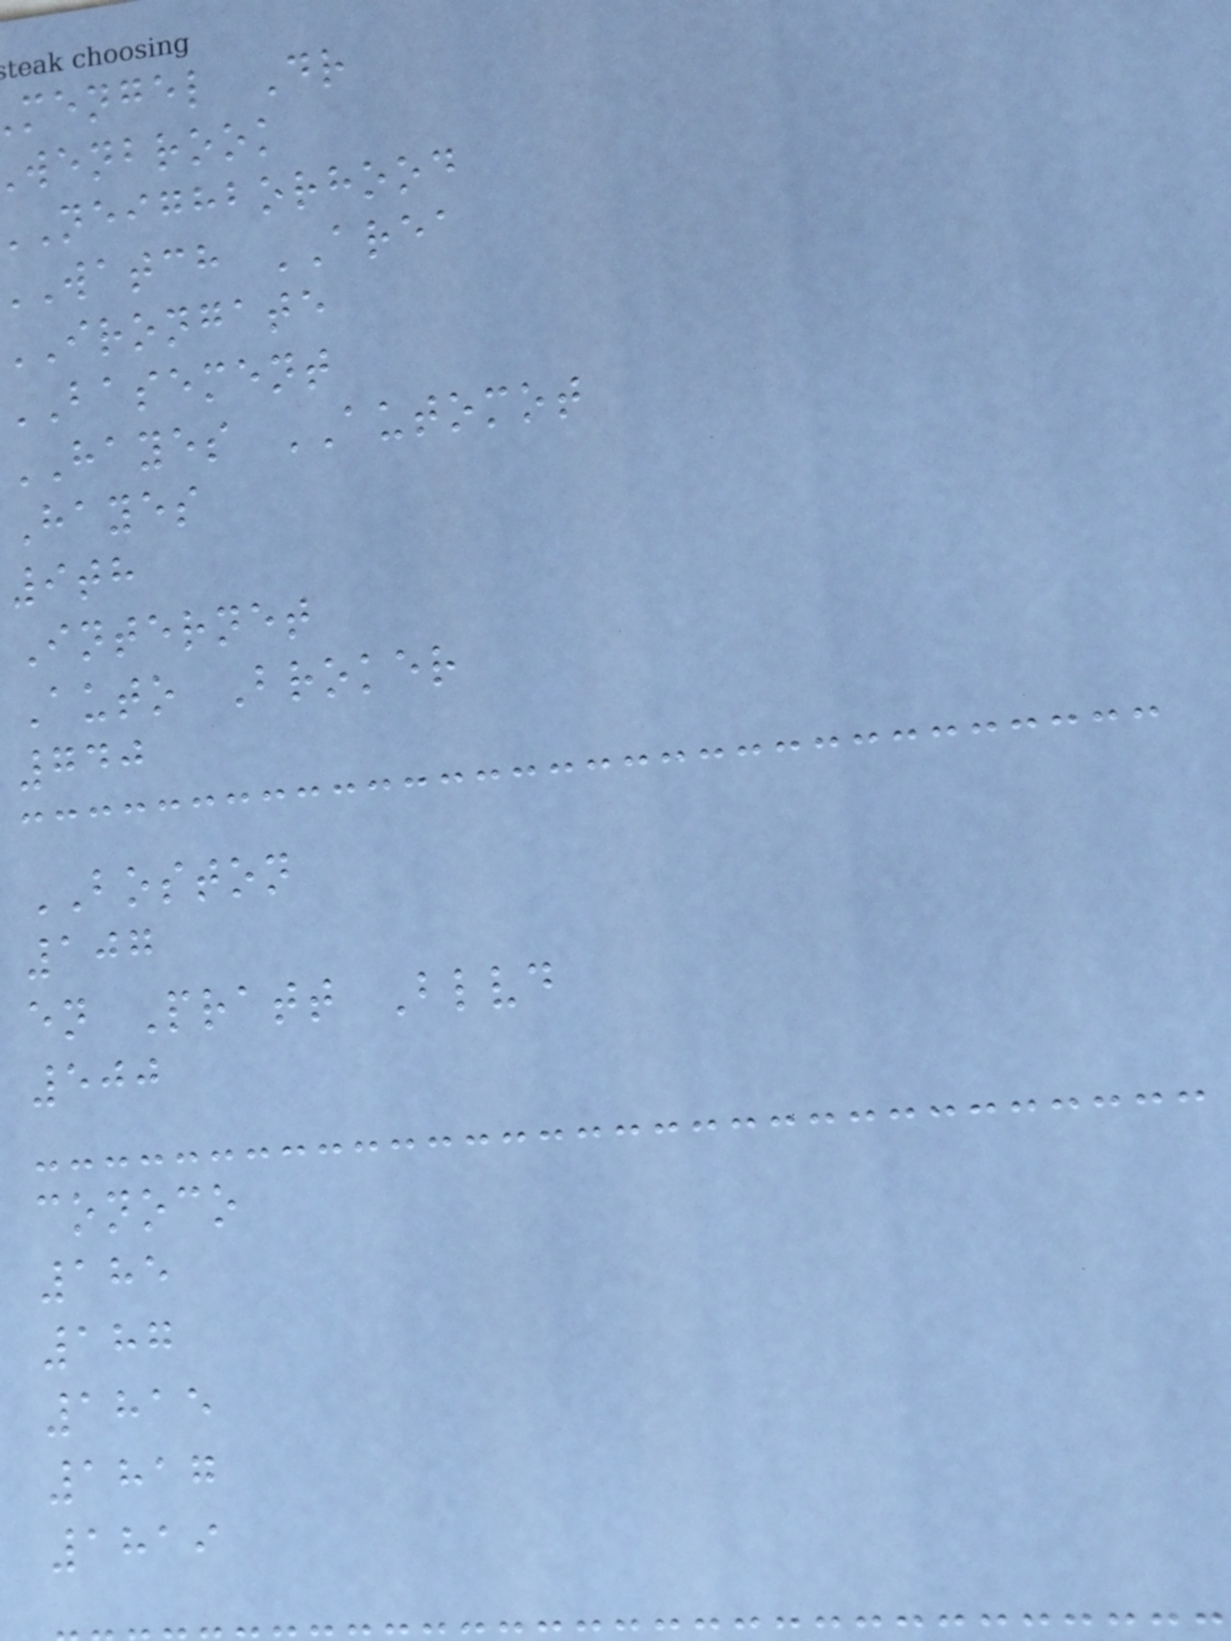mengel Dr
wenbrook
neighborhood
watch AREA
irongate
BASEMENT
HAYES AUTOMOT
Hayes
9th
Internet
Auto Broker
740
BOSTON
107
en Pratt Blvd
500
conoco
185
187
1815
1817
1819
